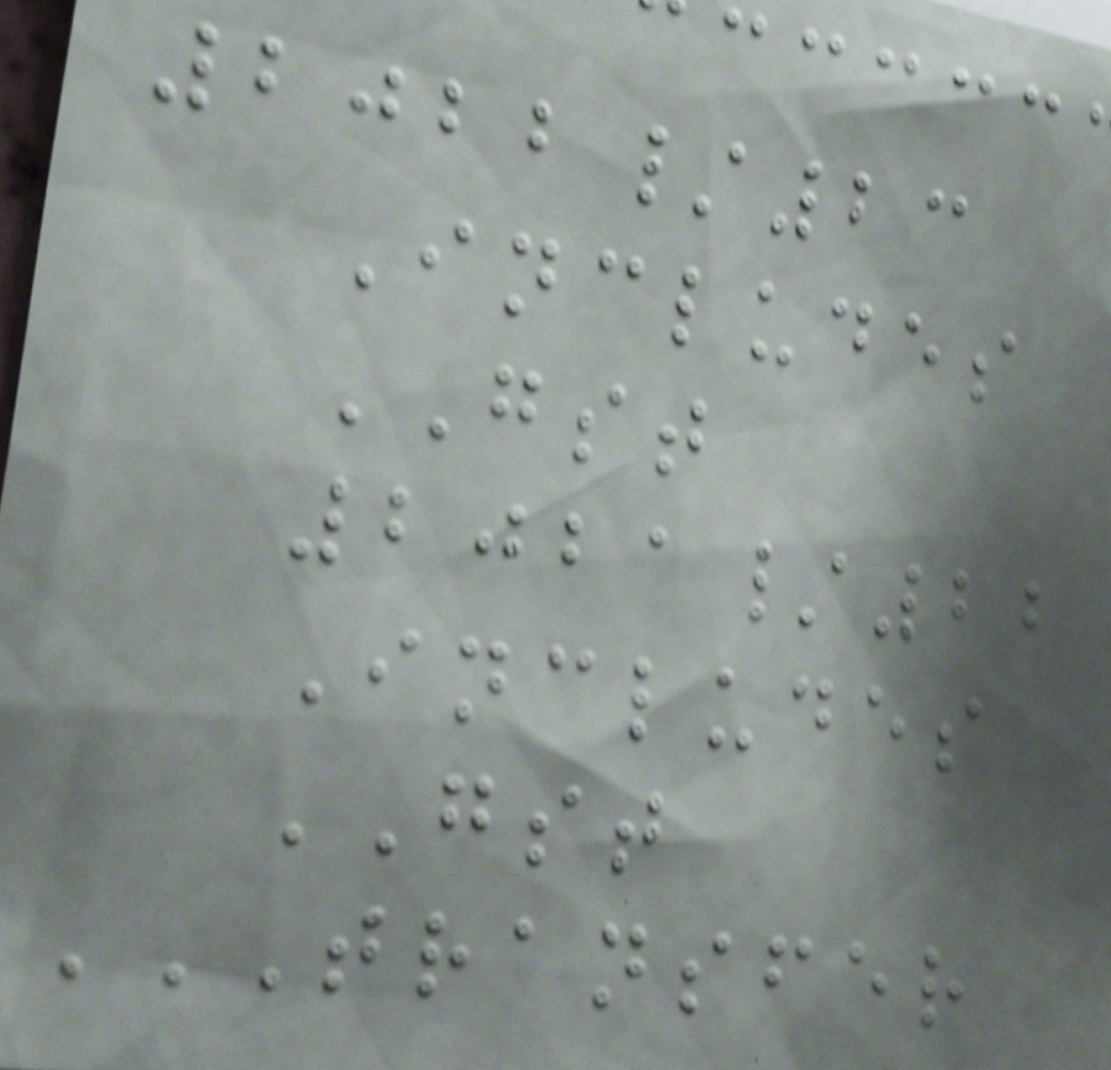2022/23
Includes
GST
2021/22
Includes
GST
TRANSFER
